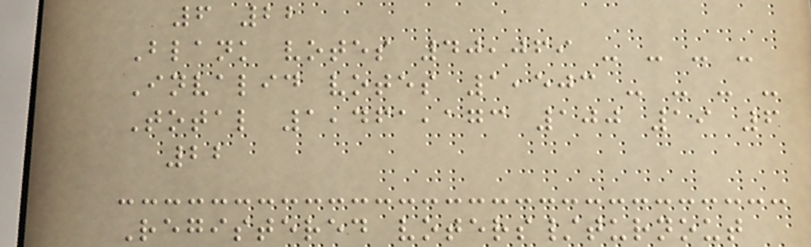6 22
Blank votes 40,069 - - - -
Invalid votes 1,503 - - - -
Total 1,461,173 100 19 6
22
Registered voters/turnout
